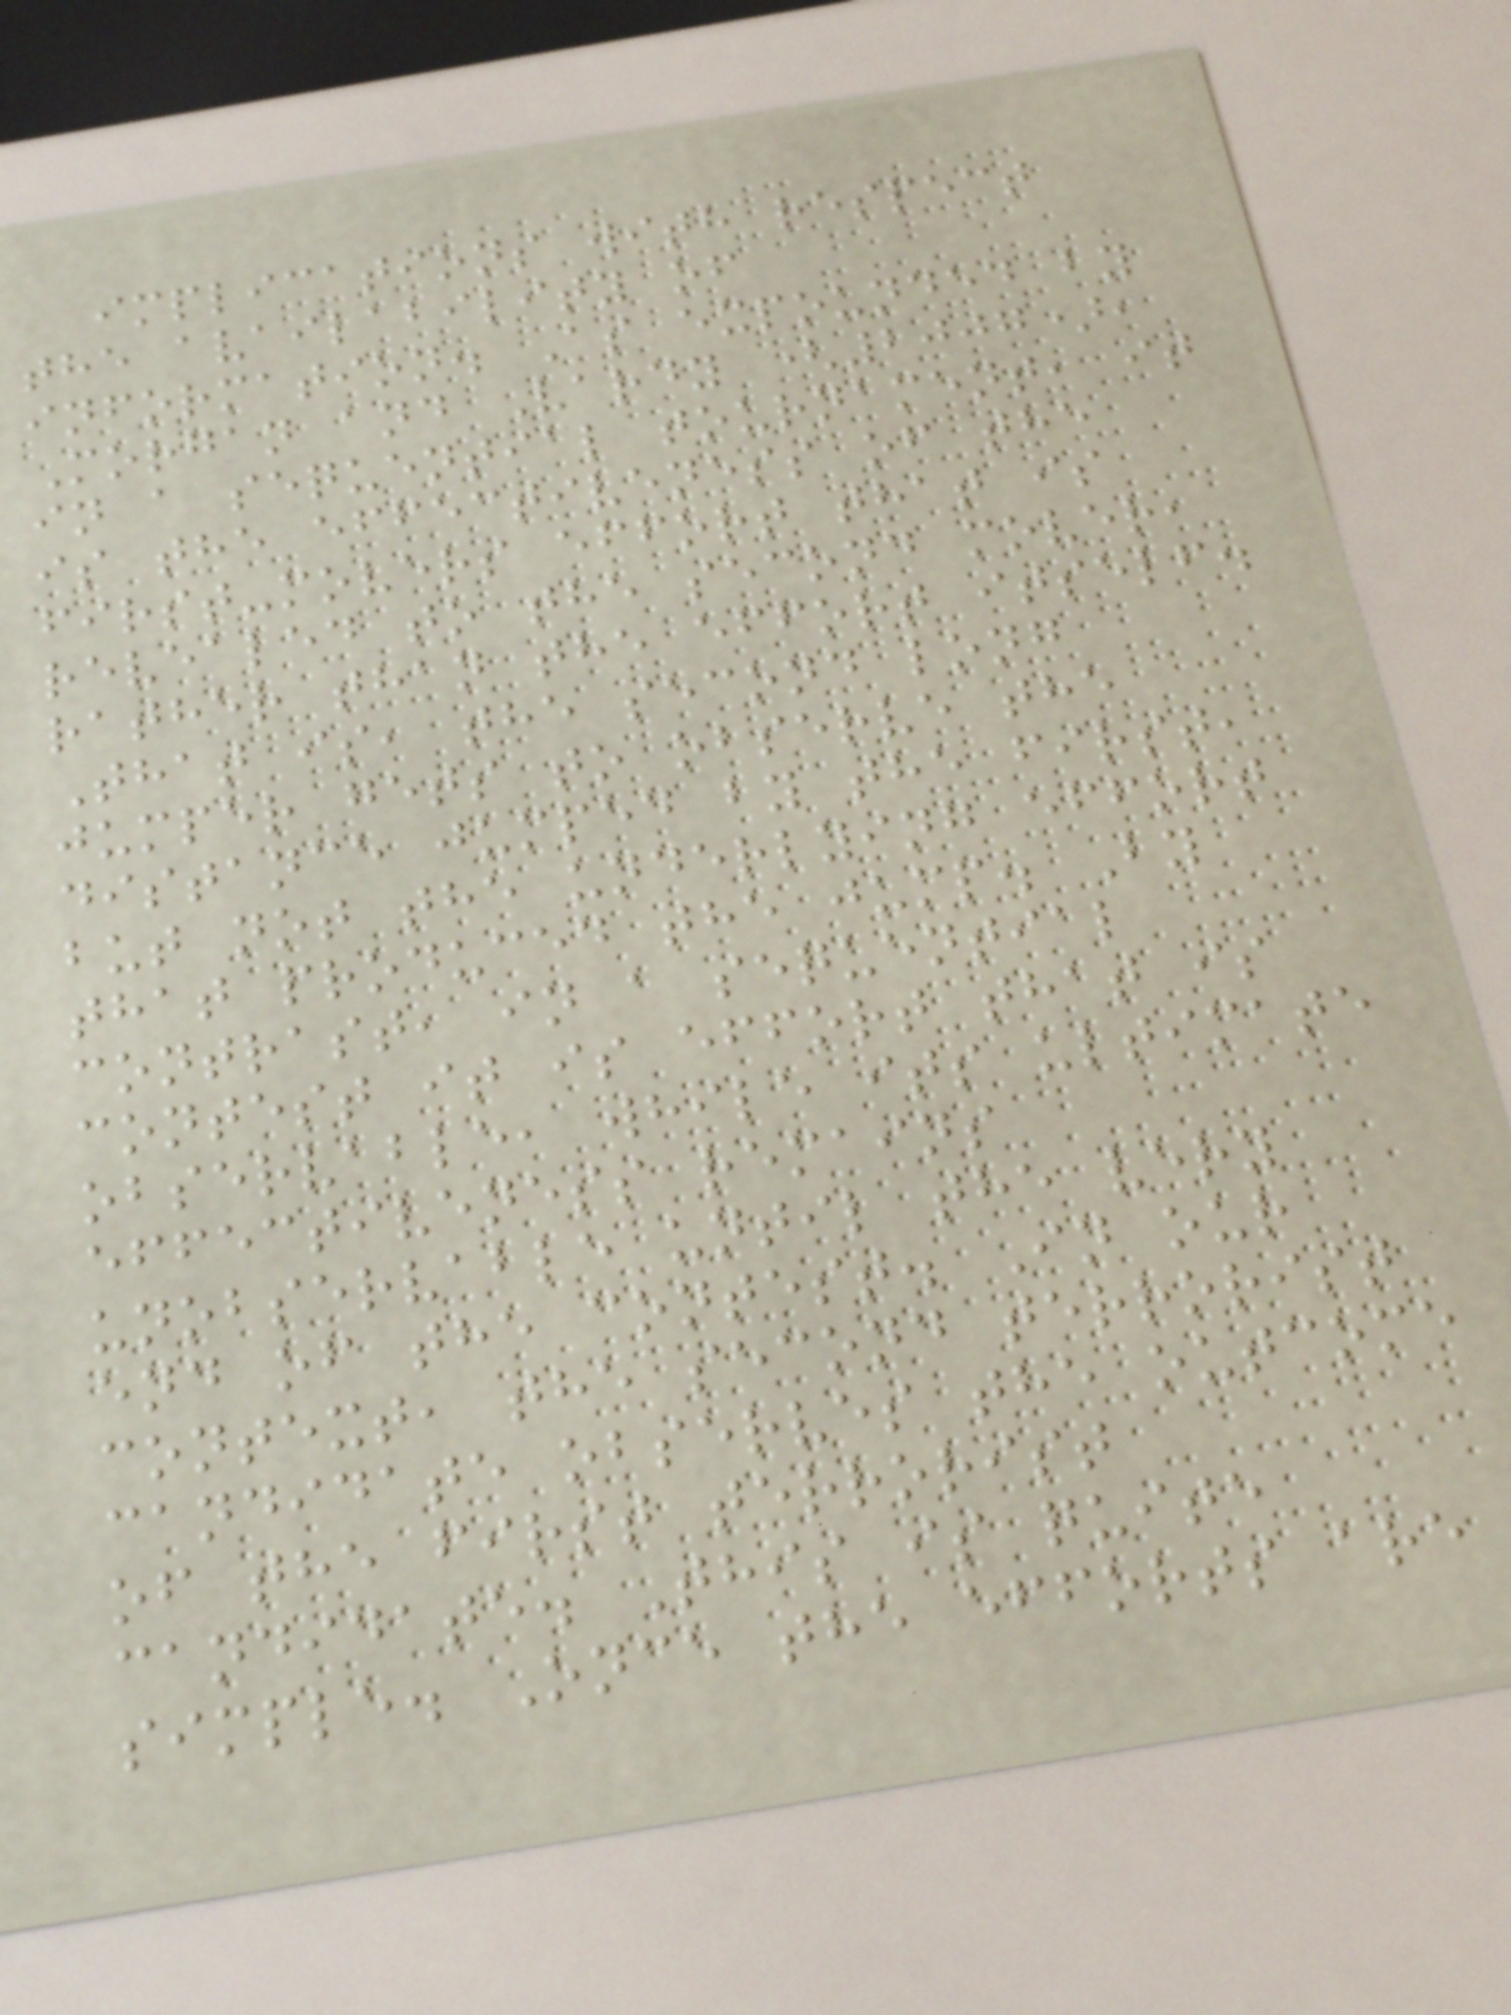implications with respect
the availability of
information. As expounded by
Morgan and Vardy (2007),
in a sequential tournament, it
is the effectiveness of the
first-movers effort that is
revealed to the second mover,
rather than the effort itself.
That is, the second long
jumper gets to observe the
distance jumped by the first,
but not the underlying effort
that produced the jump. By
contrast, in a sequential
contest it is effort that is
observable, while its ultimate
effectiveness remains
unobservable until the very
end of the contest. In our
context, the second terrorist
candidate observes the outcome
of the first terrorist
candidate. This is quite
simple. Once the efforts are
